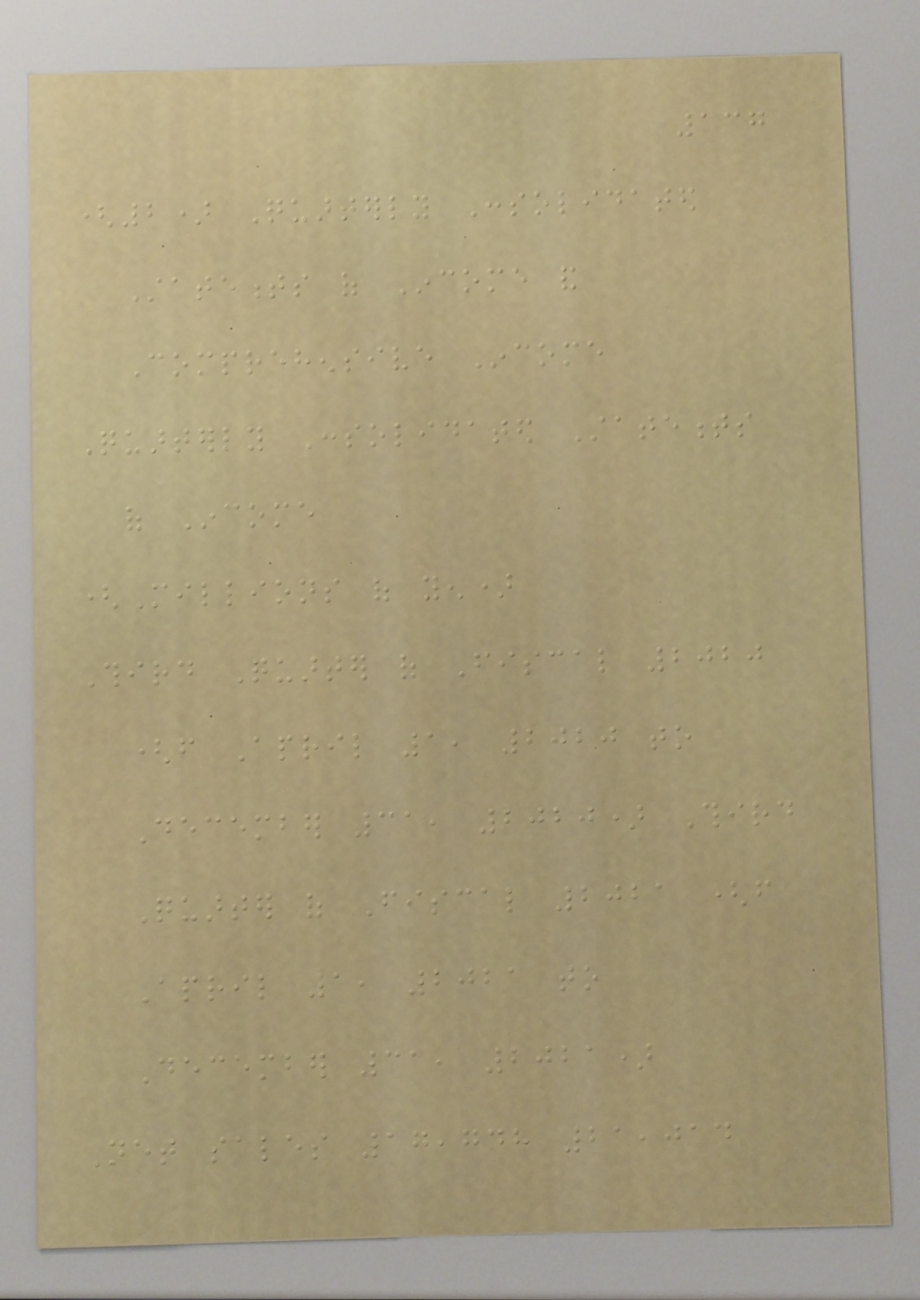137
(2) Quarterly Consolidated
Statements of Income and
Comprehensive Income
Quarterly Consolidated Statements
of Income
(Millions of yen)
Third Quarter of Fiscal 2020
(from April 1, 2020 to
December 31, 2020) Third
Quarter of Fiscal 2021 (from
April 1, 2021 to
December 31, 2021)
Net sales 17,748 21,014
